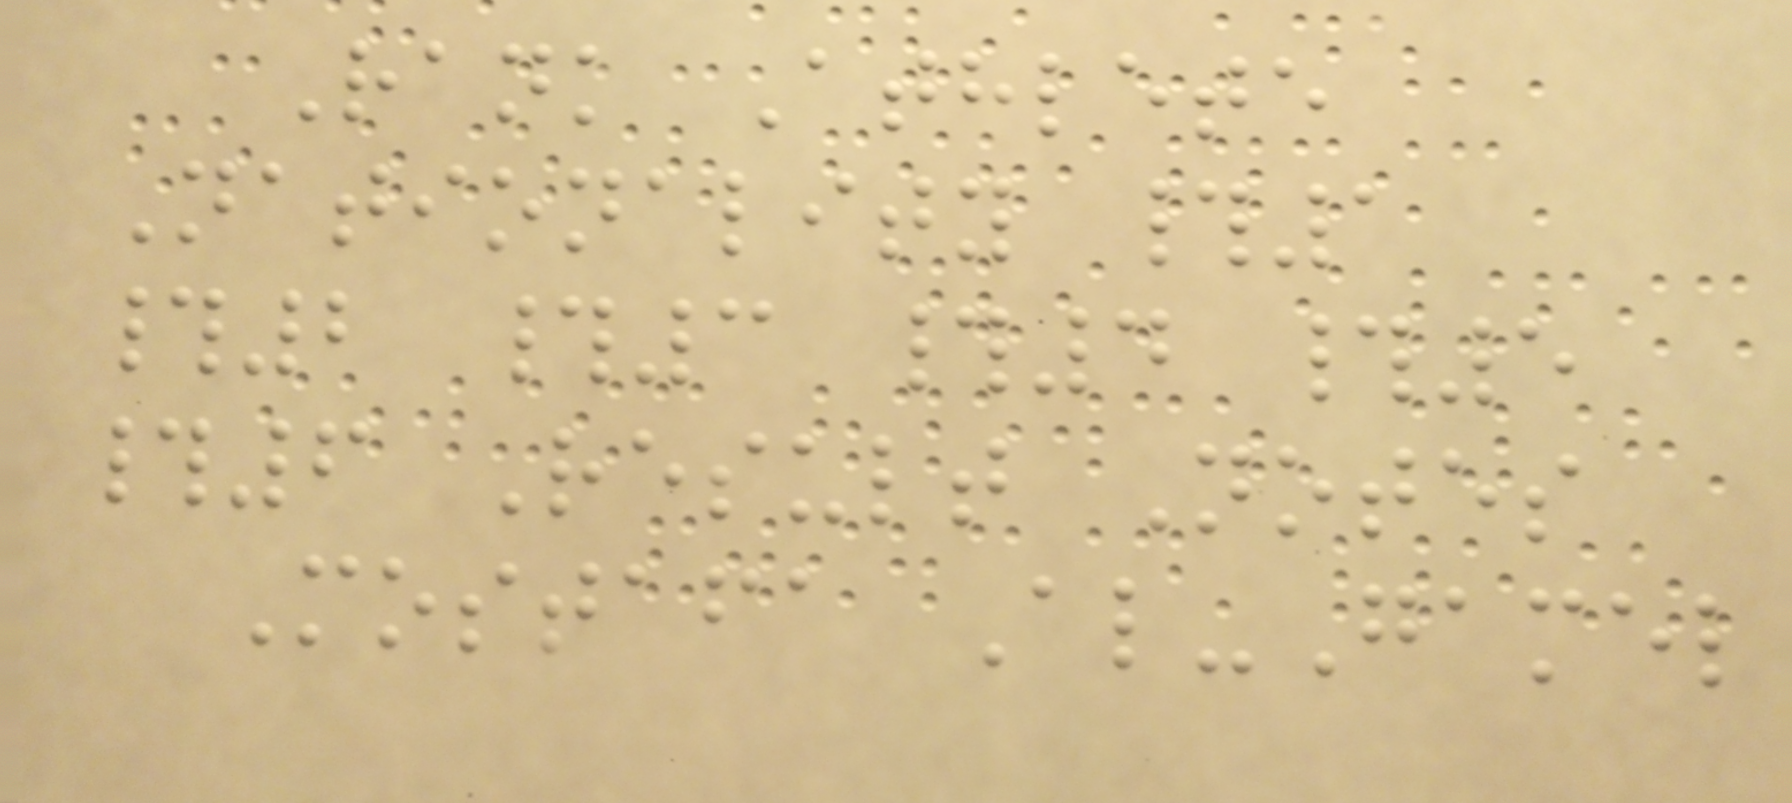Rank Athlete
Nationality #1
#2 #3 #4 #5
#6 Result Notes
Mostafa Al-Gamel
